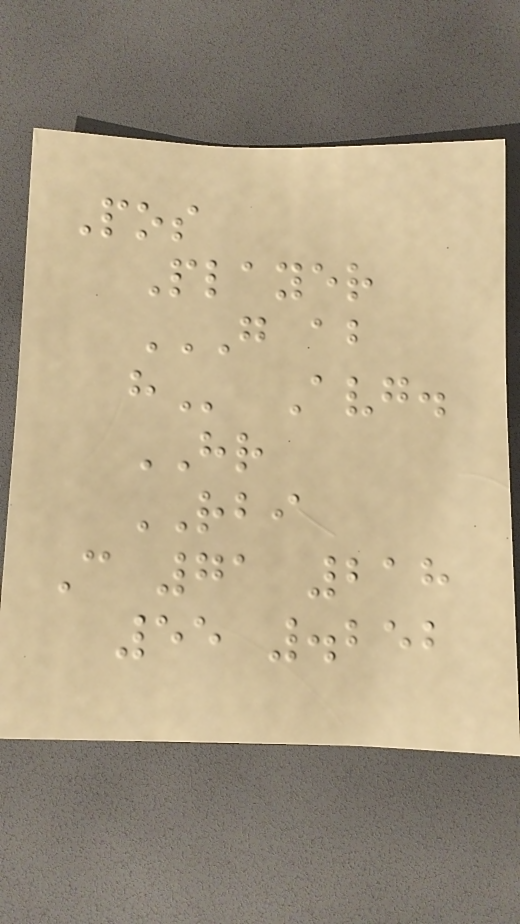Pos
Player
G AB
H Avg.
HR
RBI
C 71 218
55 .252
